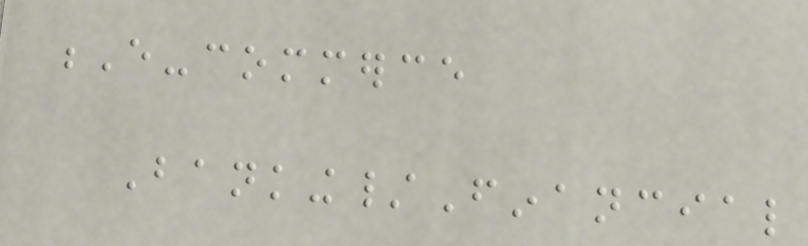E-commerce
Banking/Financial
